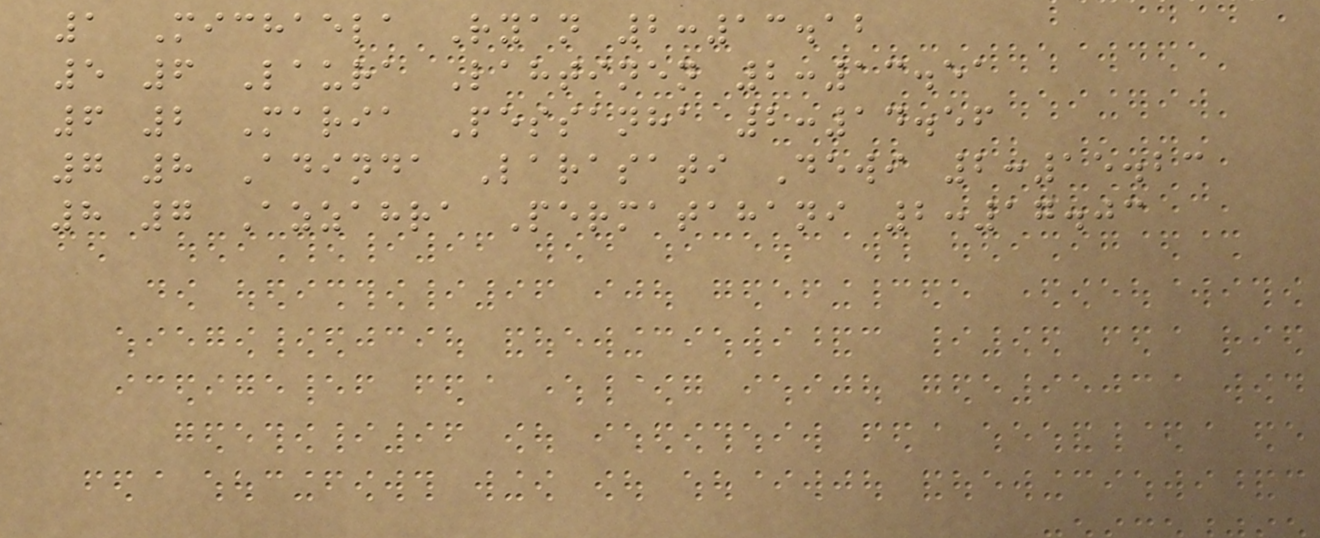1 Michaela Ryan 2:13.12
5 6 Laura Lahtinen 2:13.51
6 2 Maria Pessanha 2:14.56
7 8 Adinda Larasati Dewi 2:15.23
8 7 Azzahra Permatahani 2:17.03
